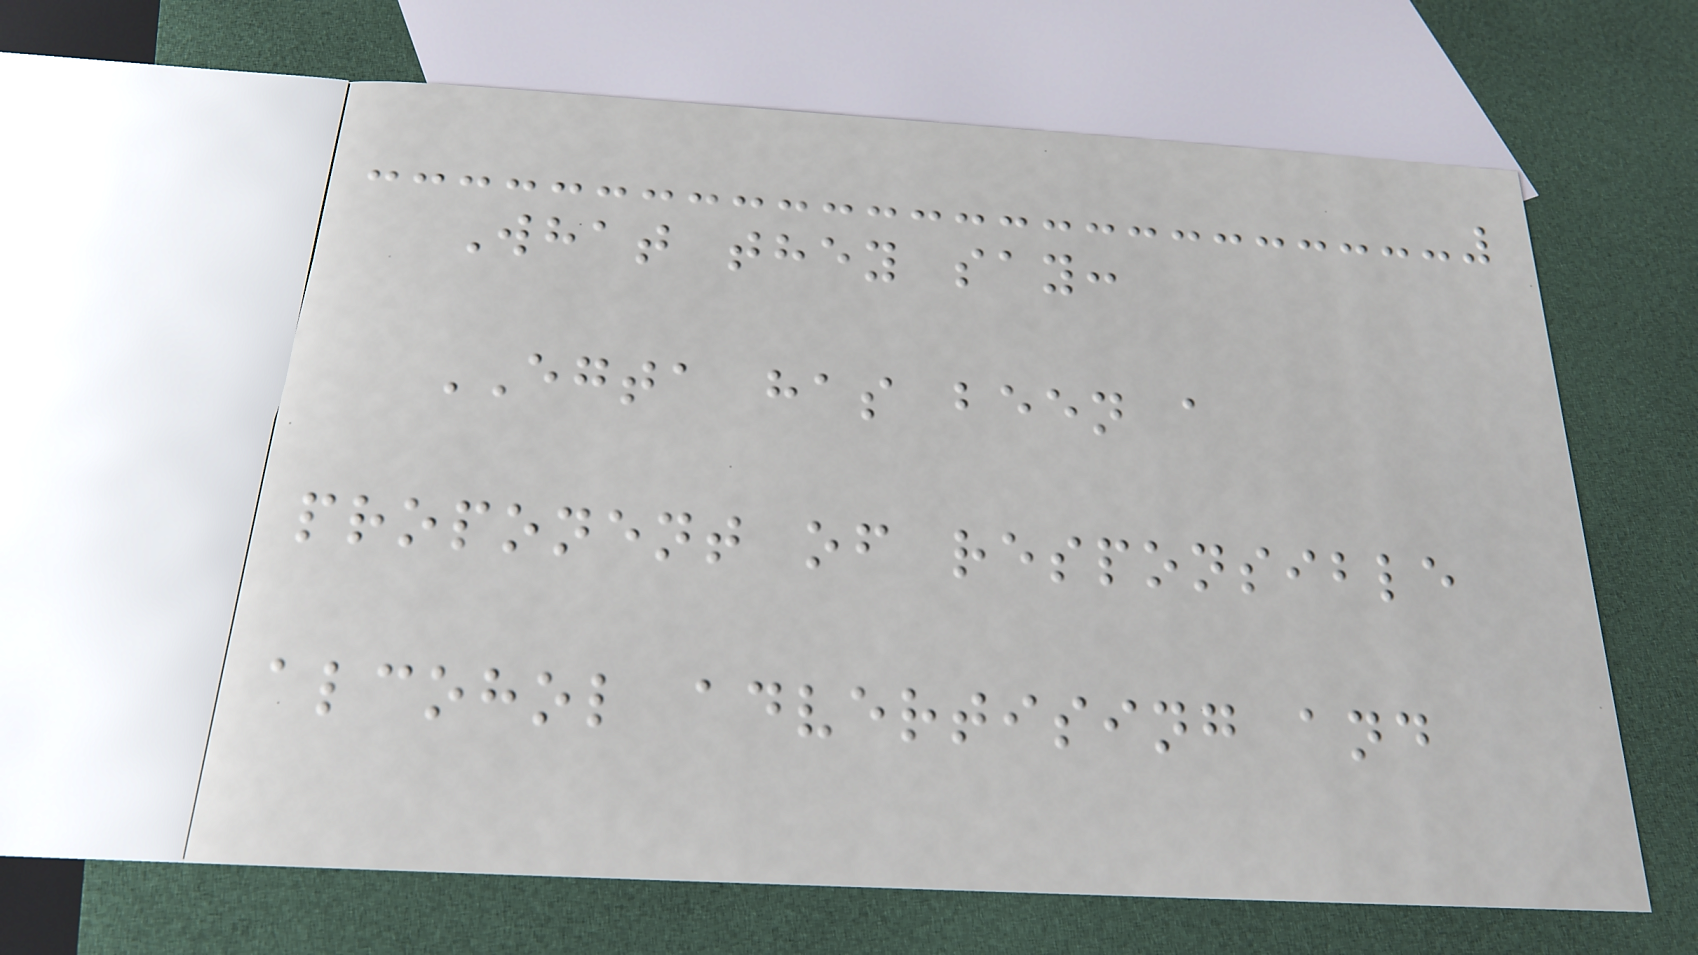What they say:
EGTA has been a
proponent of responsible
alcohol advertising and
